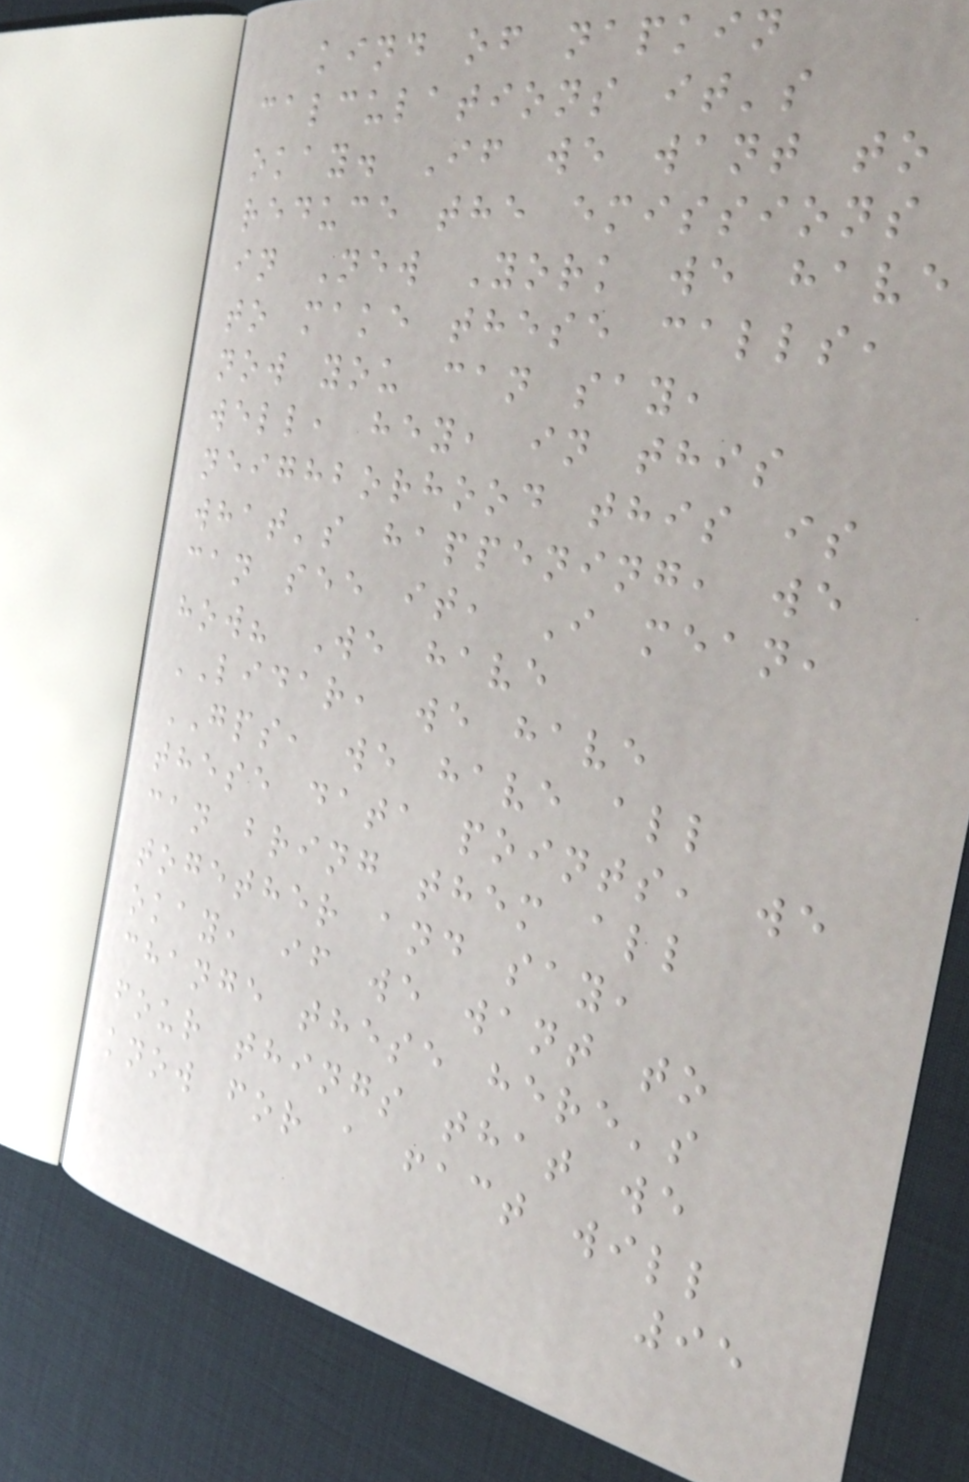kind of napkin
calculations it's
okay. If we want to
reduce the emissions
in New York we have
to make these calls,
now you can say,
well, hey, in this
neighborhood this is
what's happening, we
can see it, I mean,
how? We have
LIDAR, we have
GPS, we have all
these data points, we
can bring them all
together and say,
okay, if we want to
change these here's
four things that we
know for a fact will
95
